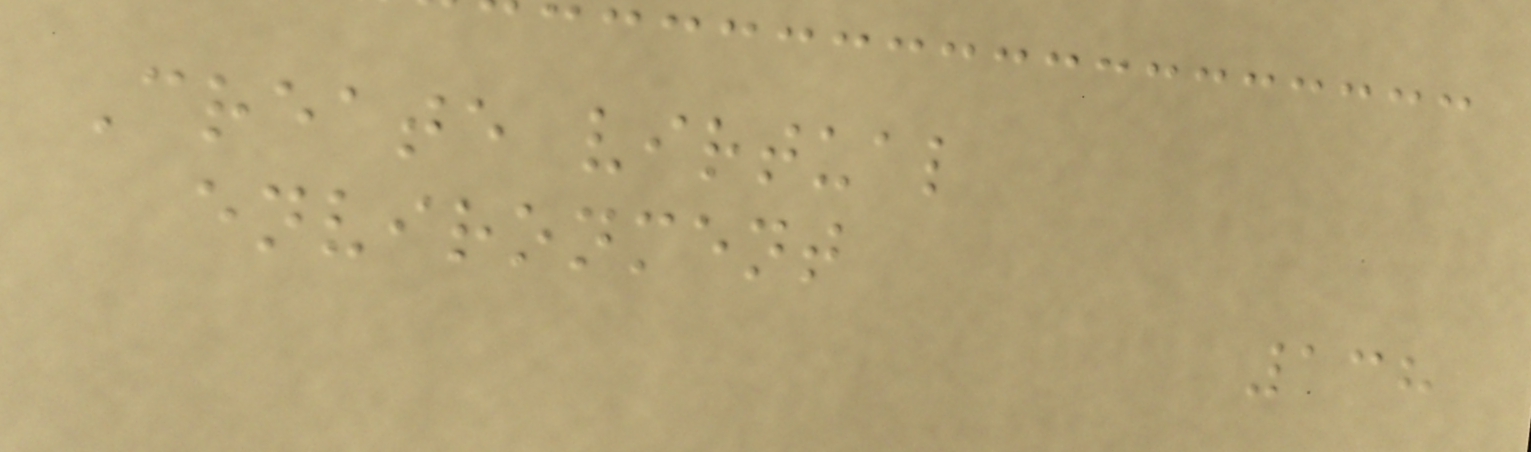Create virtual
environment
138
